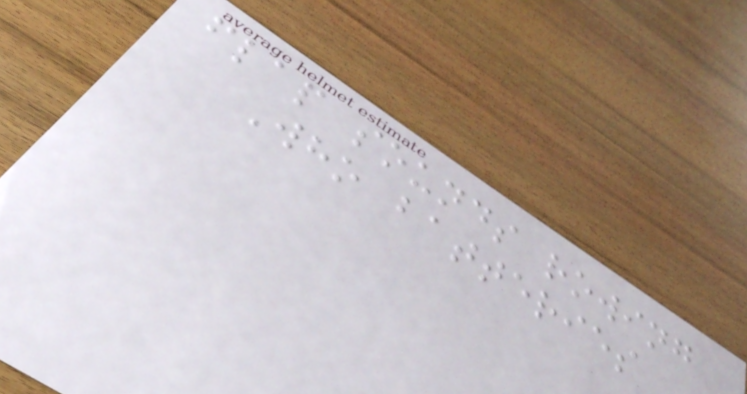flap sounds rowing
Who batteries
